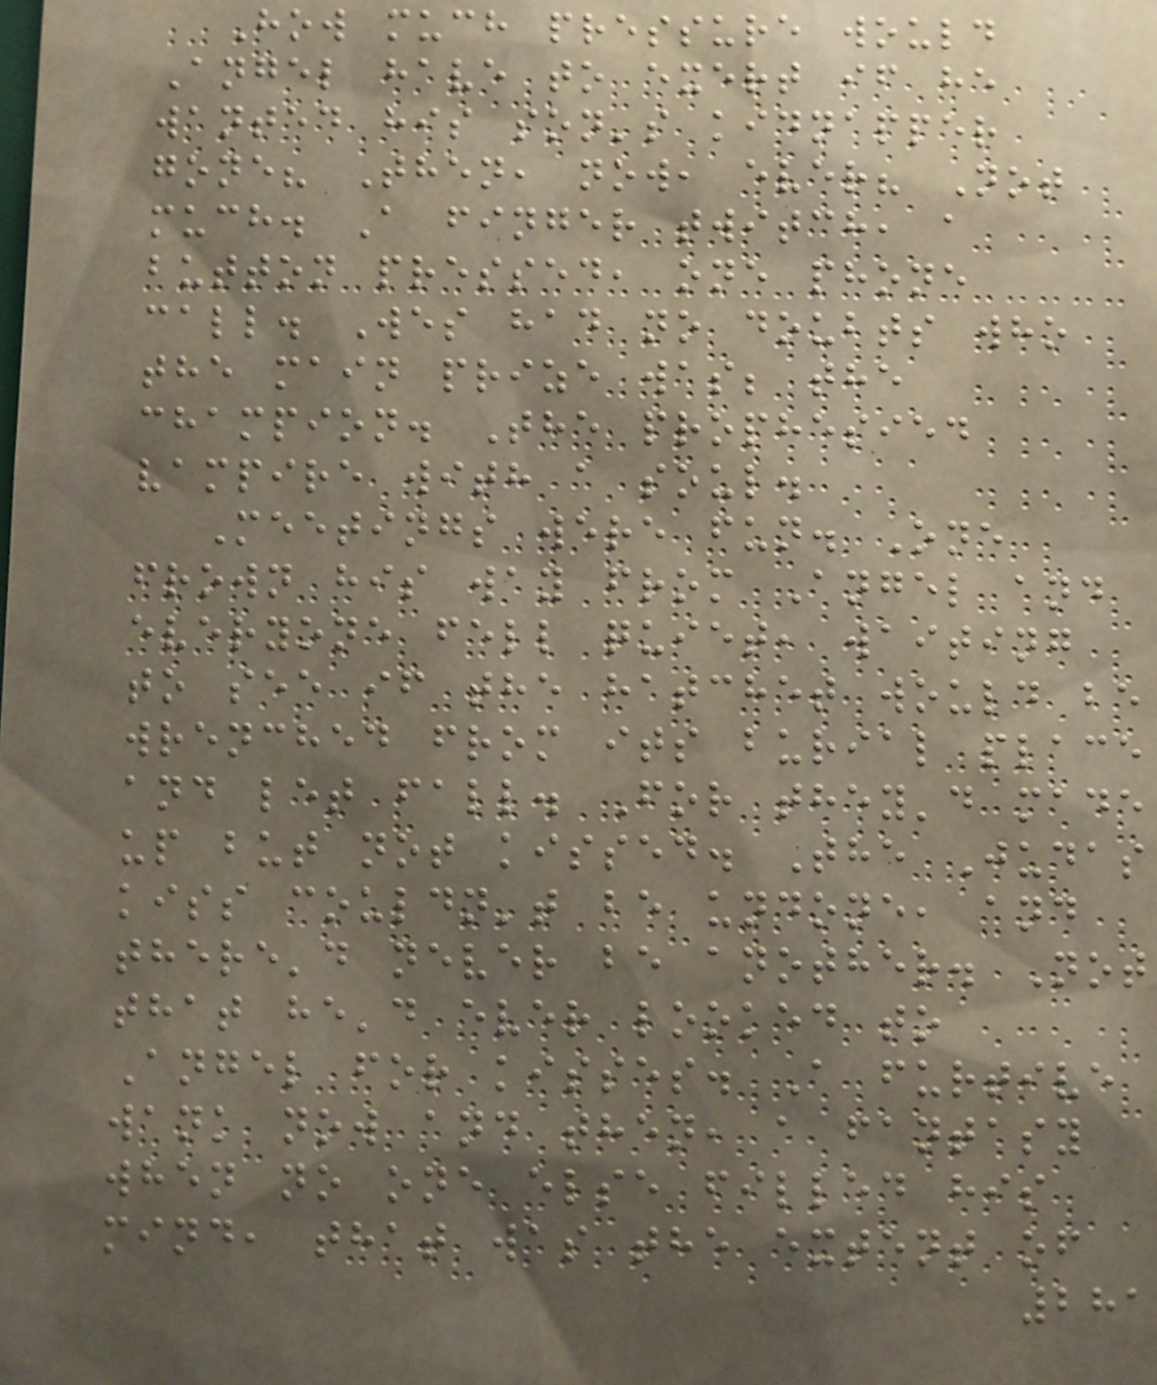How much pressure would
Angel have to exert if he
wanted his son's kidnapper
gone? Then, now, ever? Not
much. A finger twitch, a
button pressed, one phone
call. Wes had no doubts who
the main prize was; the
champion. The prophesied
vampire with a soul.
Meetings were fun. One
frown his way from Angel and
everyone fell quiet, waiting
to see if the hatchet would be
wrenched from its burial place
and let fall. For they'd made
up but not kissed. The Judas
kiss couldn't be undone, and
there'd never be another. Not
that he'd ever looked to
Angel for kisses. A furtive
wank now and then, a fantasy
when no one else filled his
mind, that was the extent of
281
